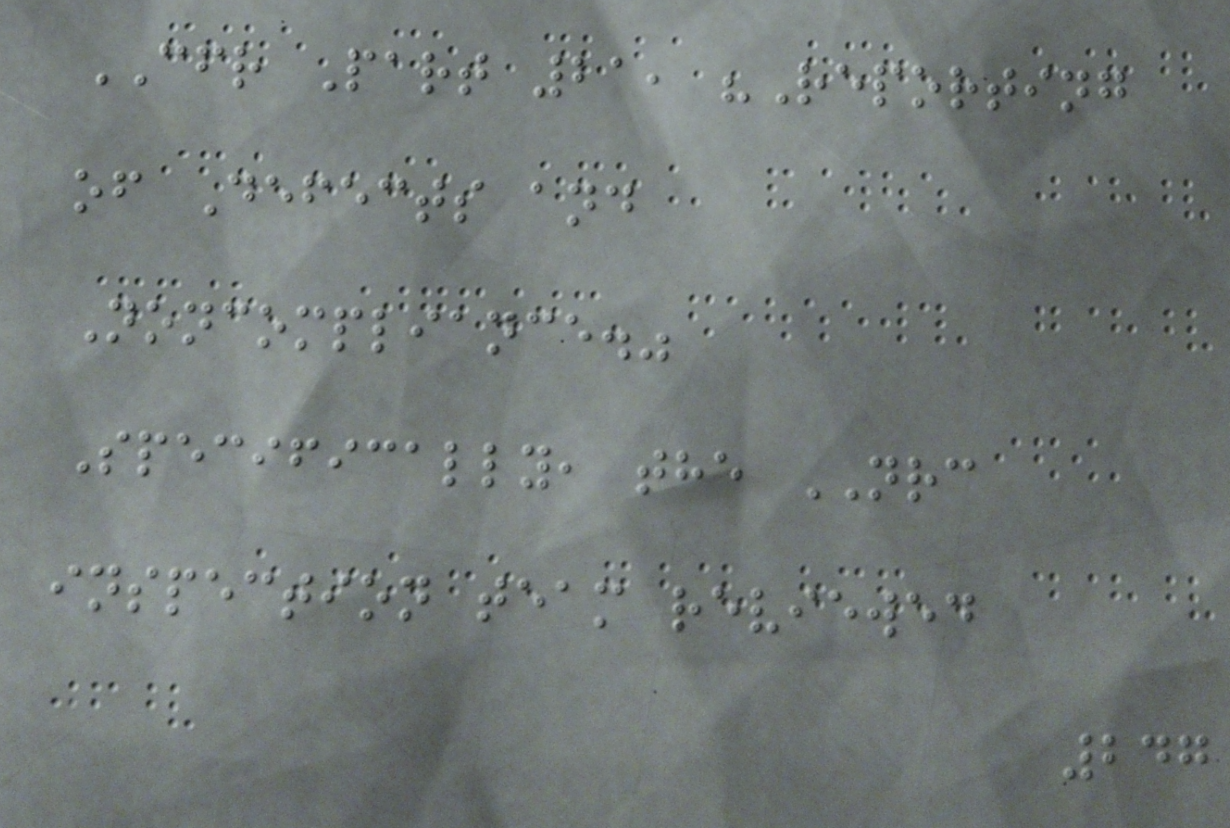CFR Part 21, "Reporting
of Defects and
Noncompliance."
Specifically, the NRC
inspection team reviewed
247
